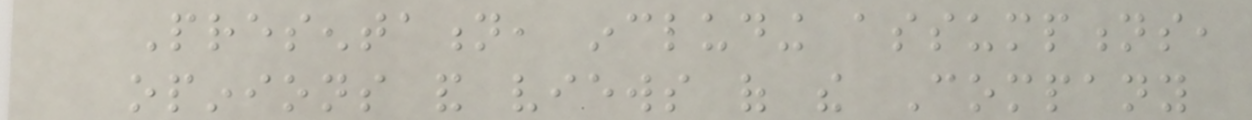Presentation, including assumptions,
opinions and views of the Company
